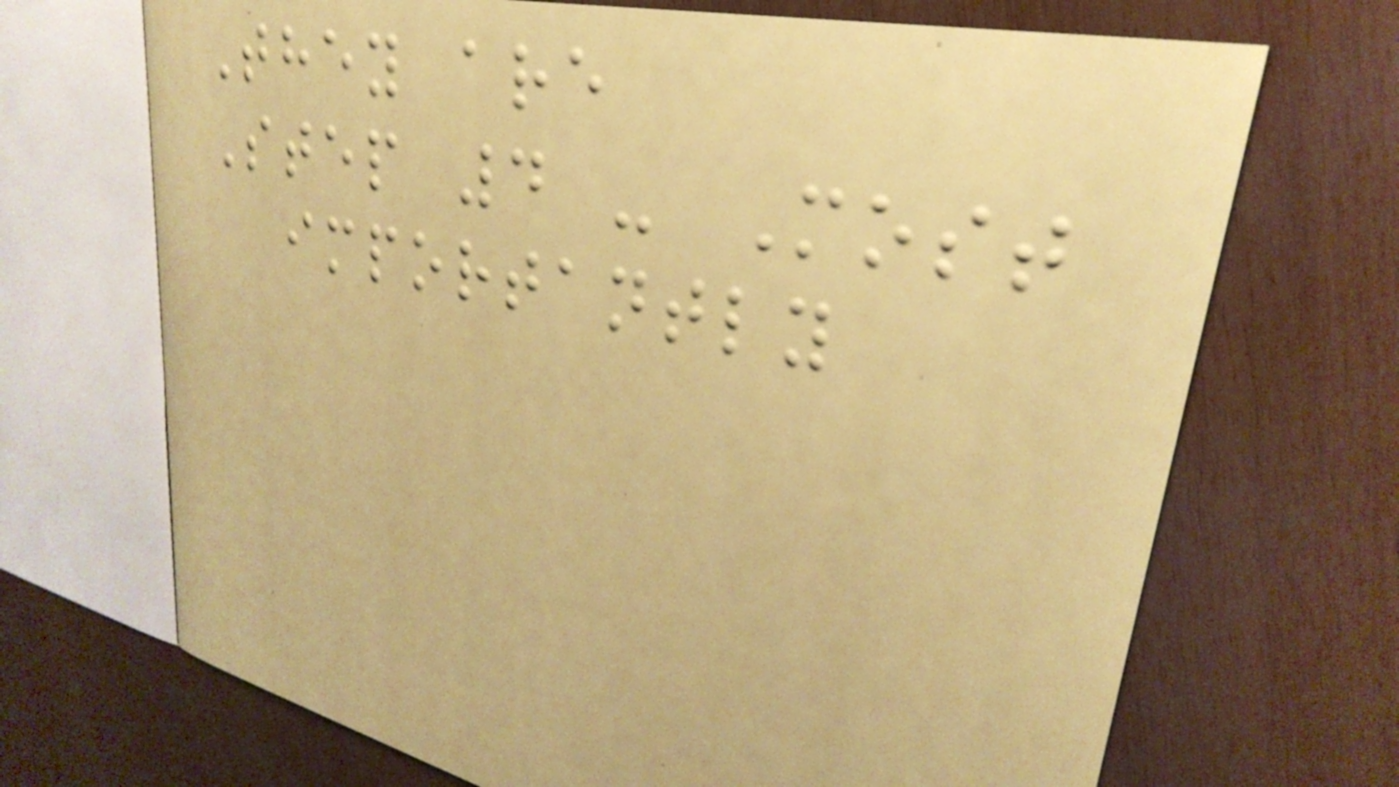They are
Step 4 - Most
importantly
